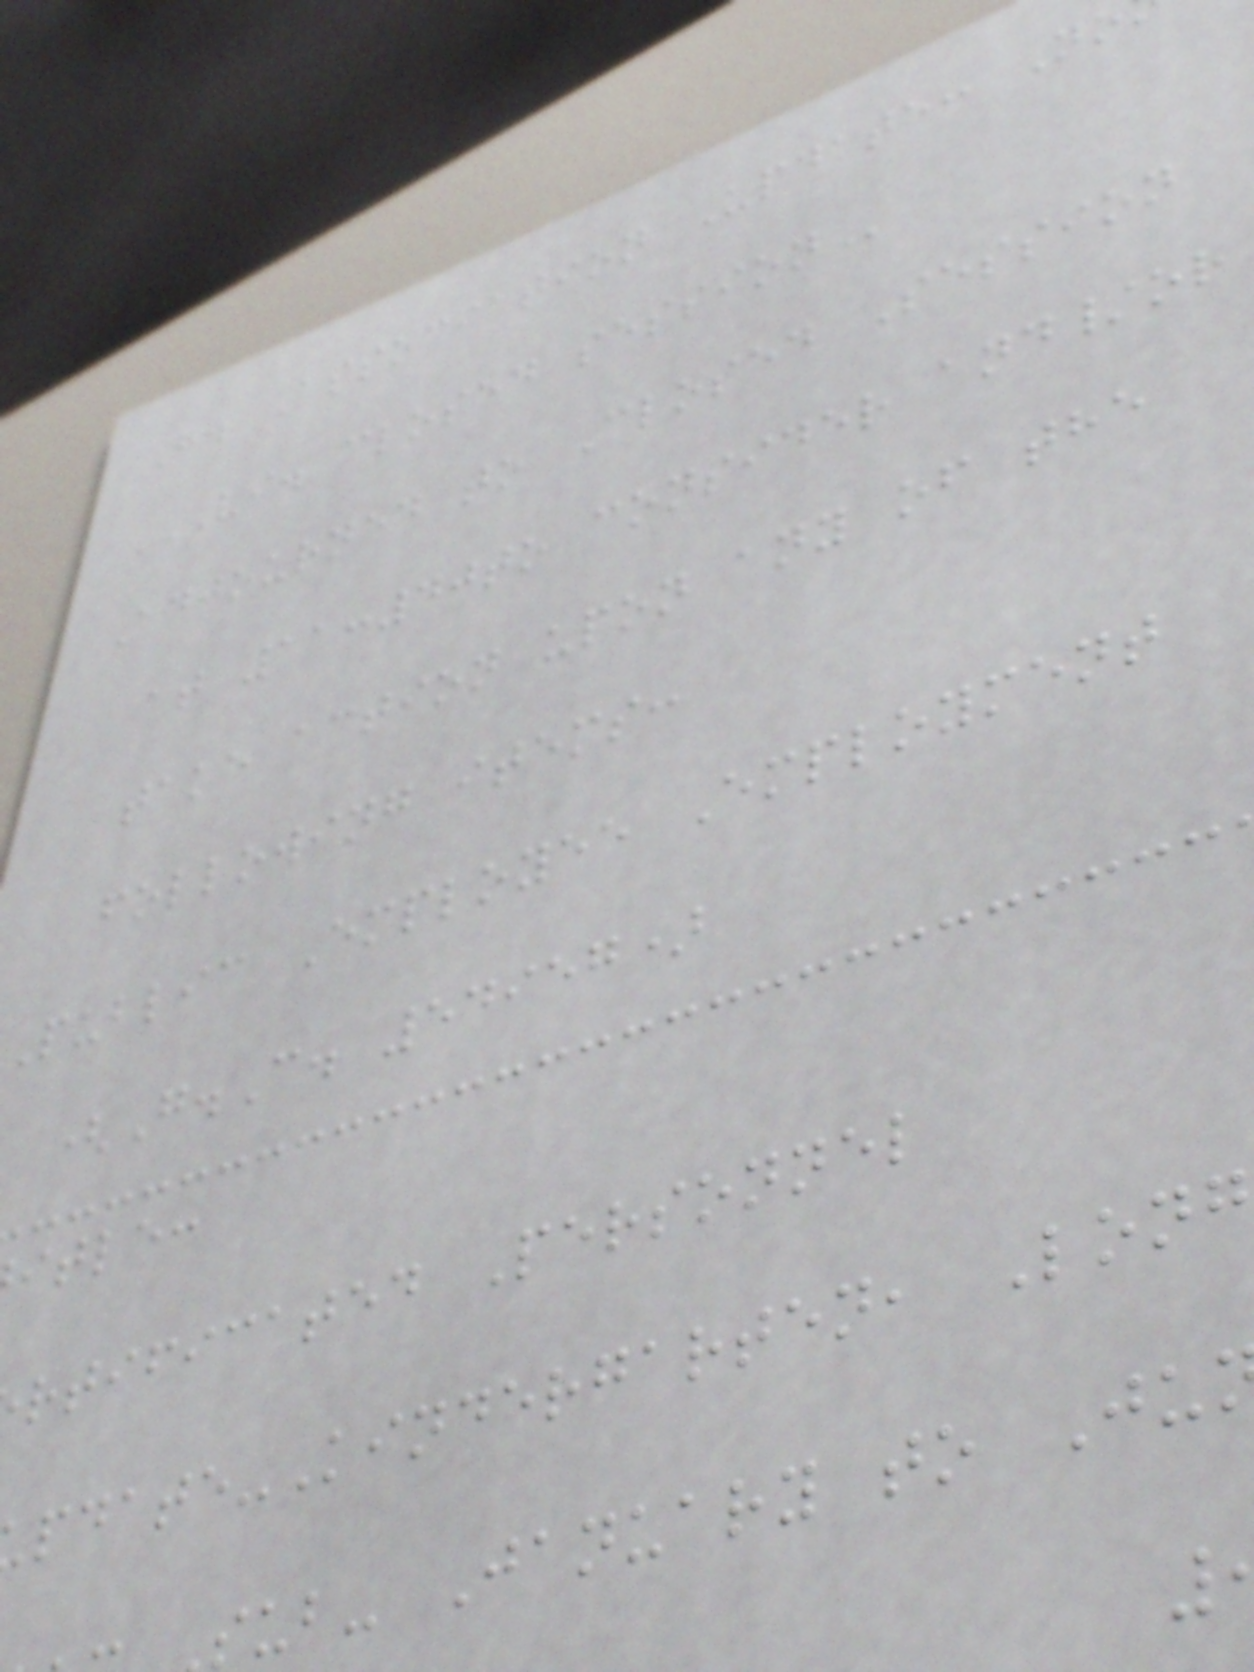H. Association Update: No
VI. CLOSED SESSION
Adjourned to Closed Session
at 11:40to consider and/or
take action upon any of the
following items:
Public Employee Employment
(G.C. 54957)
itle:
rtificated Personnel
pdate-Kindergarten, Long
sub- January to Ju
